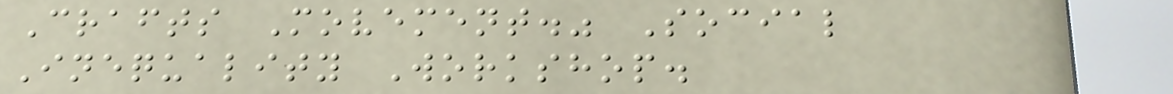Crafts Movement." Social
Inequality Workshop.
